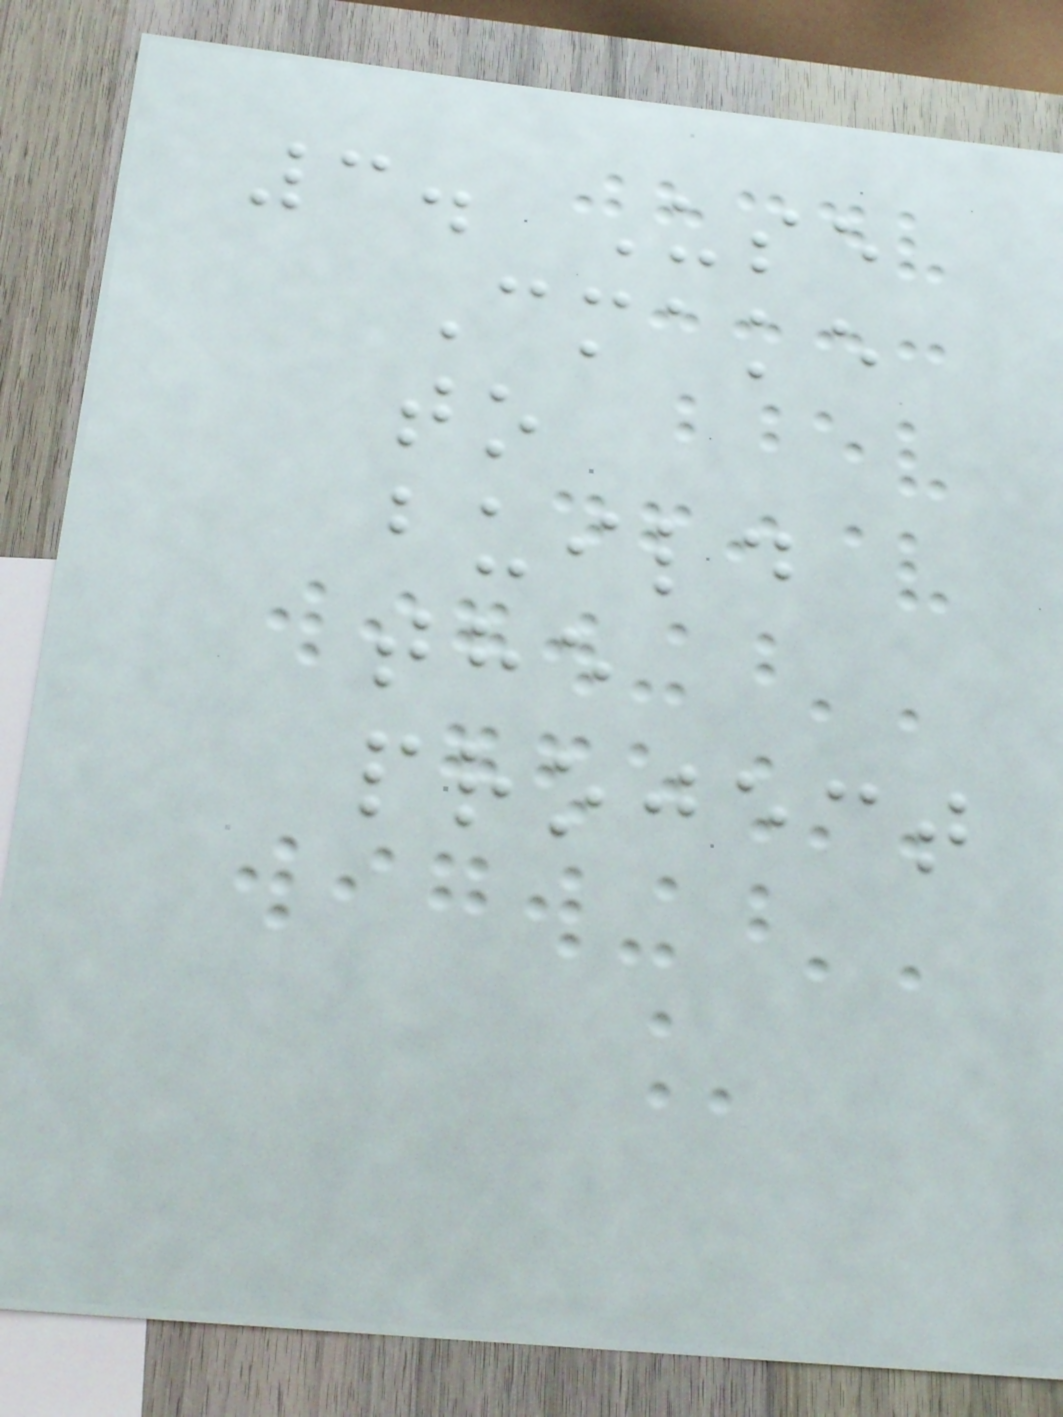3. Use
Cmake
to
build
the
project
